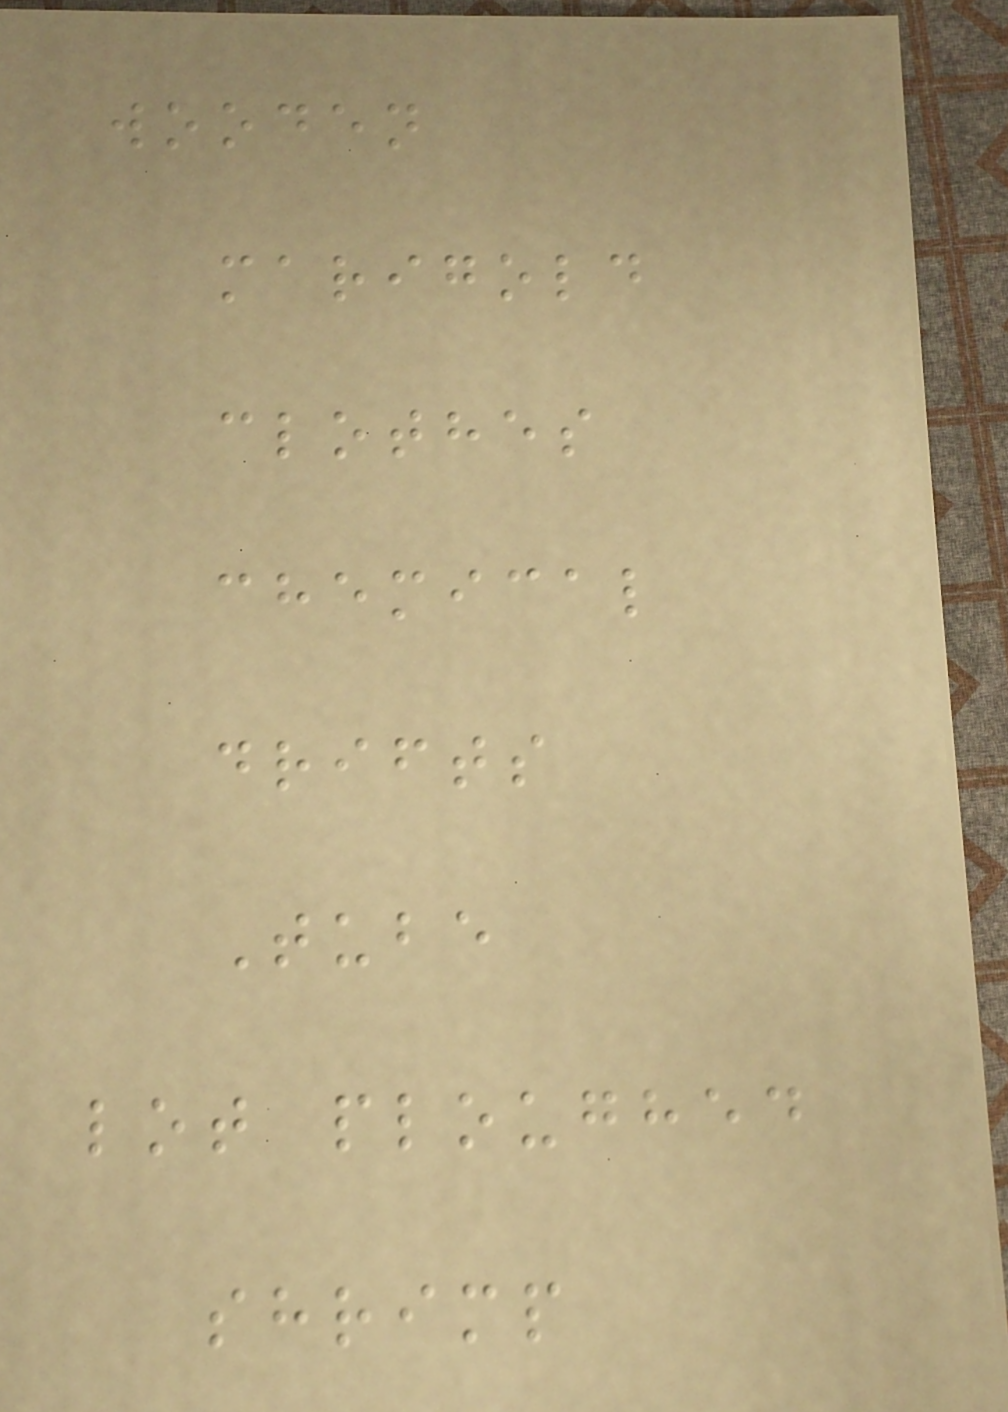wooden
marigold
clothes
chemical
drifts
Tube
lot ploughed
shrimp
